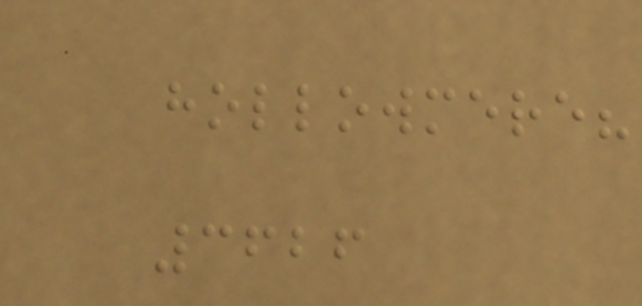hollowmere?
3626
